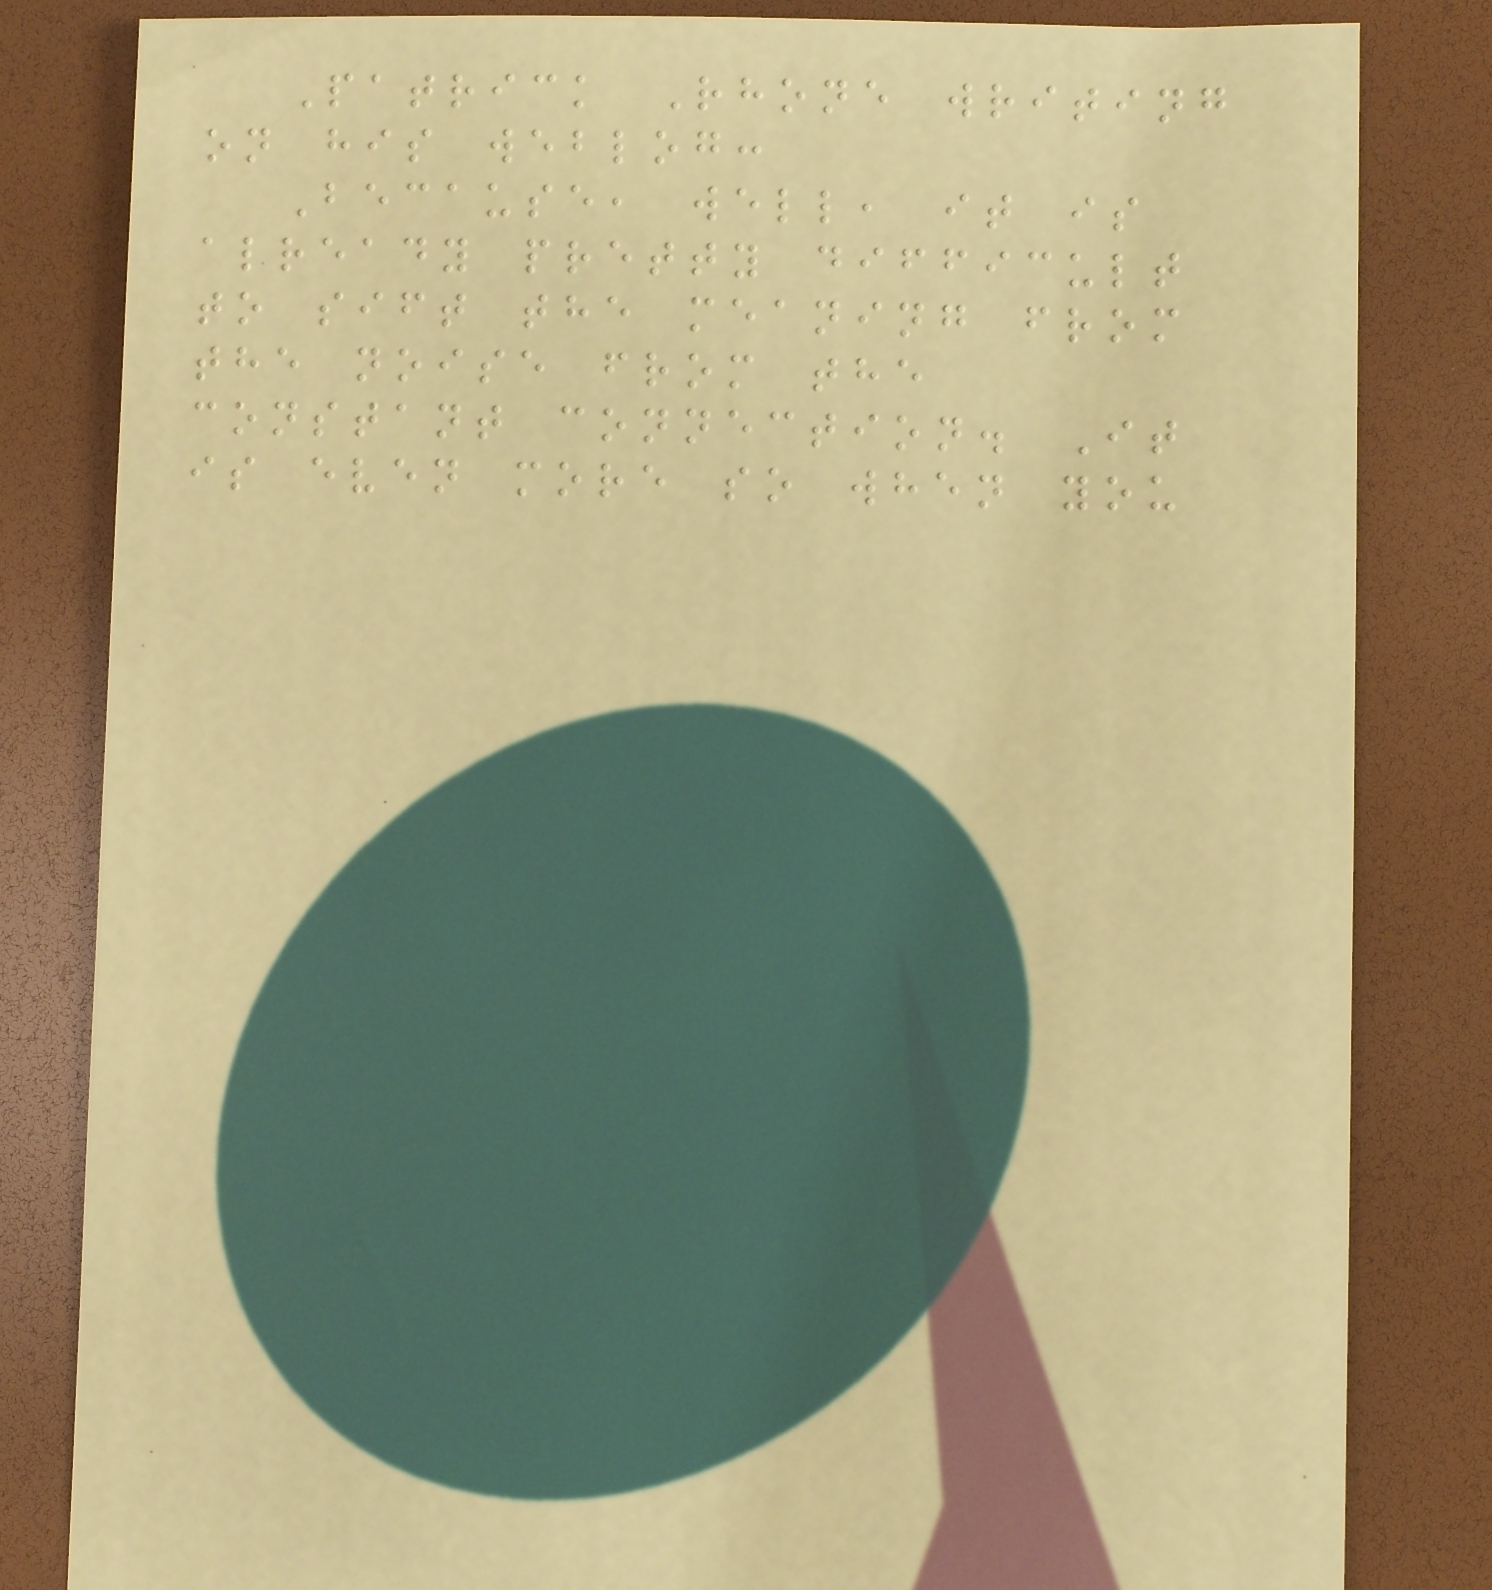Patrick Rhone writing
on his weblog:
Because, well, it is
already pretty difficult
to sift the meaning from
the noise from the
constant connection. It
is even more so when you
